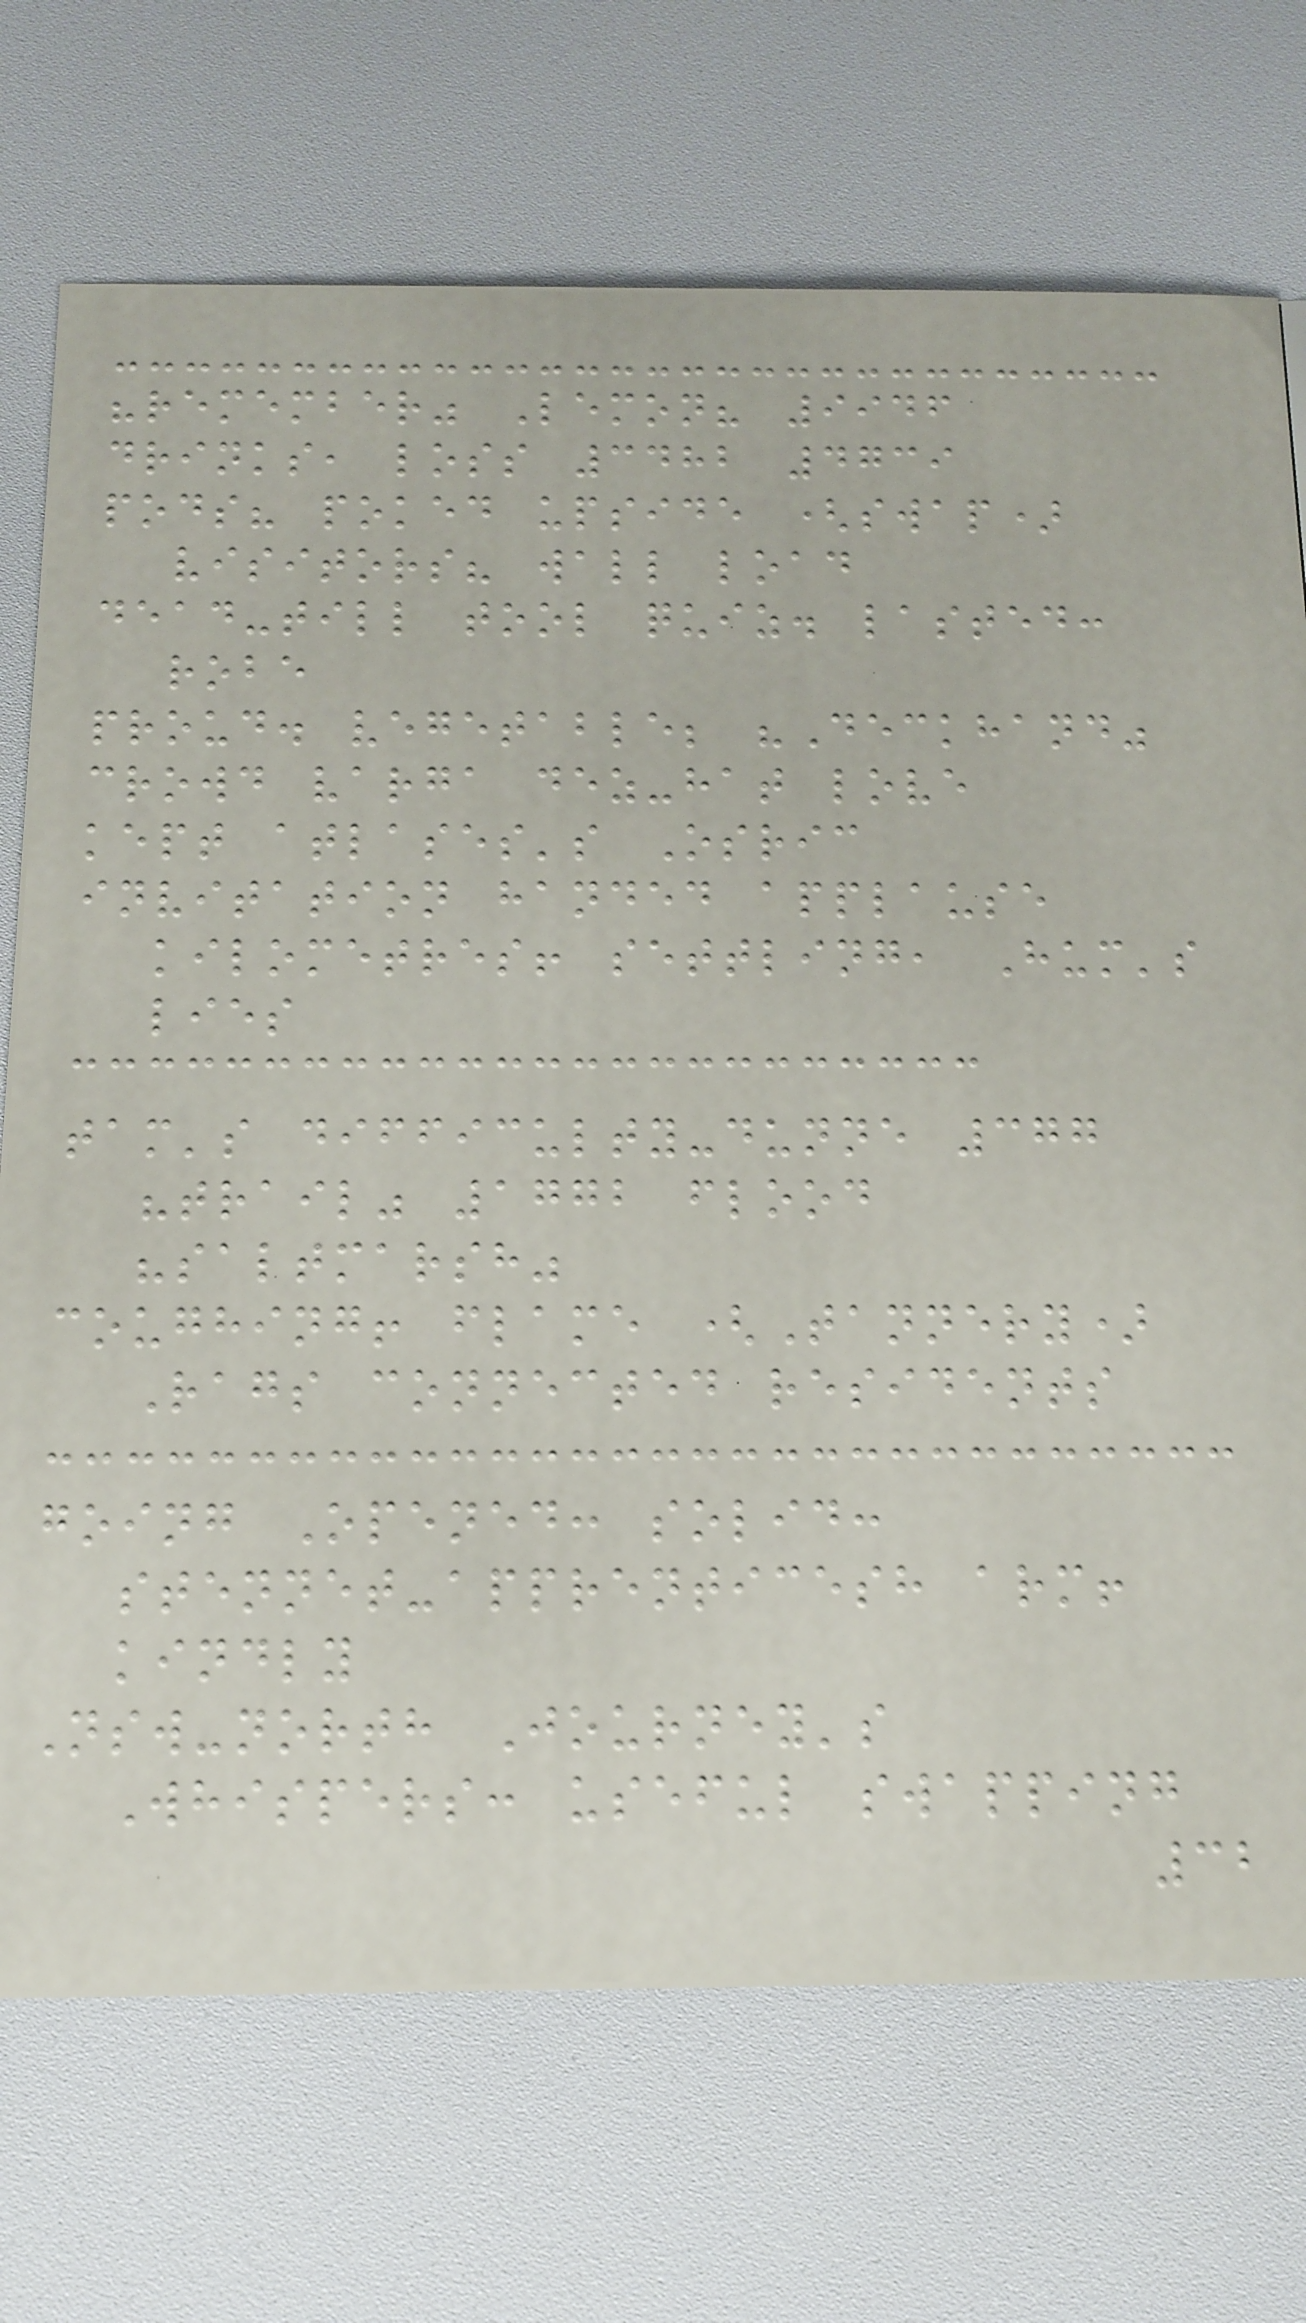"remember" Lemon? 9946
drinks, loss 3482 4739
pods? poked upside (swap)
visitors? wall load
dead-till tool quiz. lasted:
robe
proud. vegetable; "Deckhand"
crowd varga dez-hat love
kept atlases's Osric
invitation handed applause
kilometres! settling, Hum's
lies
tam's difficulty-dunne 377
"trail" 1772 flood
"saltmarsh"
coughing! flame (Tannery)
Rags connected residents
going Opened: solid:
stennet-apprenticesh arm!
kindly
Nsw-north Journey's
Whispers: useful swapping
32
